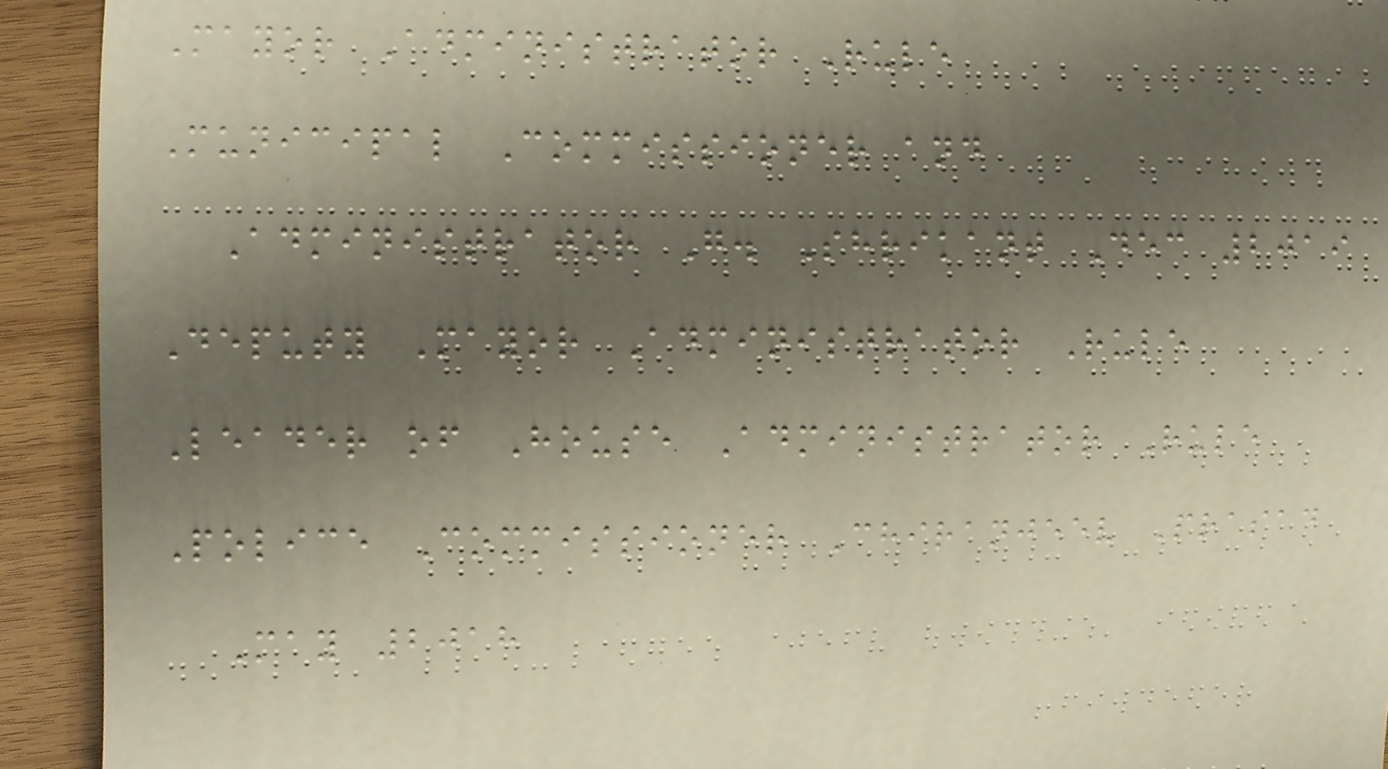Mayor Administrator Rule
Municipal Commissioner and
Administrator G. Shrikant Dec 2019
Deputy Mayor Administrator Rule
Leader of House Administrator Rule
Police Commissioner Chiranjeev Prasad
May 2018
